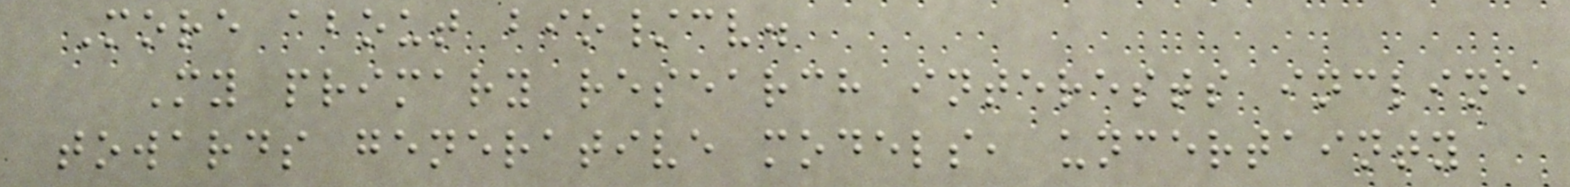More about bio/cv.
My primary research interests incline
towards generative models, uncertainty
